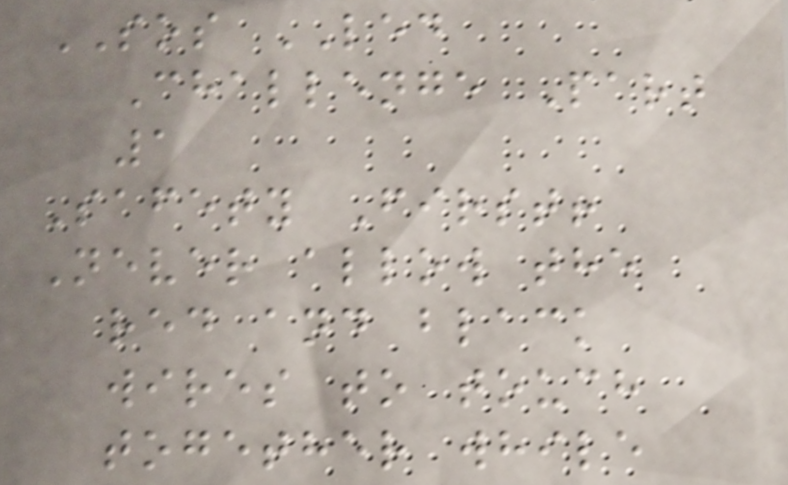SOS LED
Challenge Part
1
Safety First!
Never allow the
red and black
wires to touch
together while
